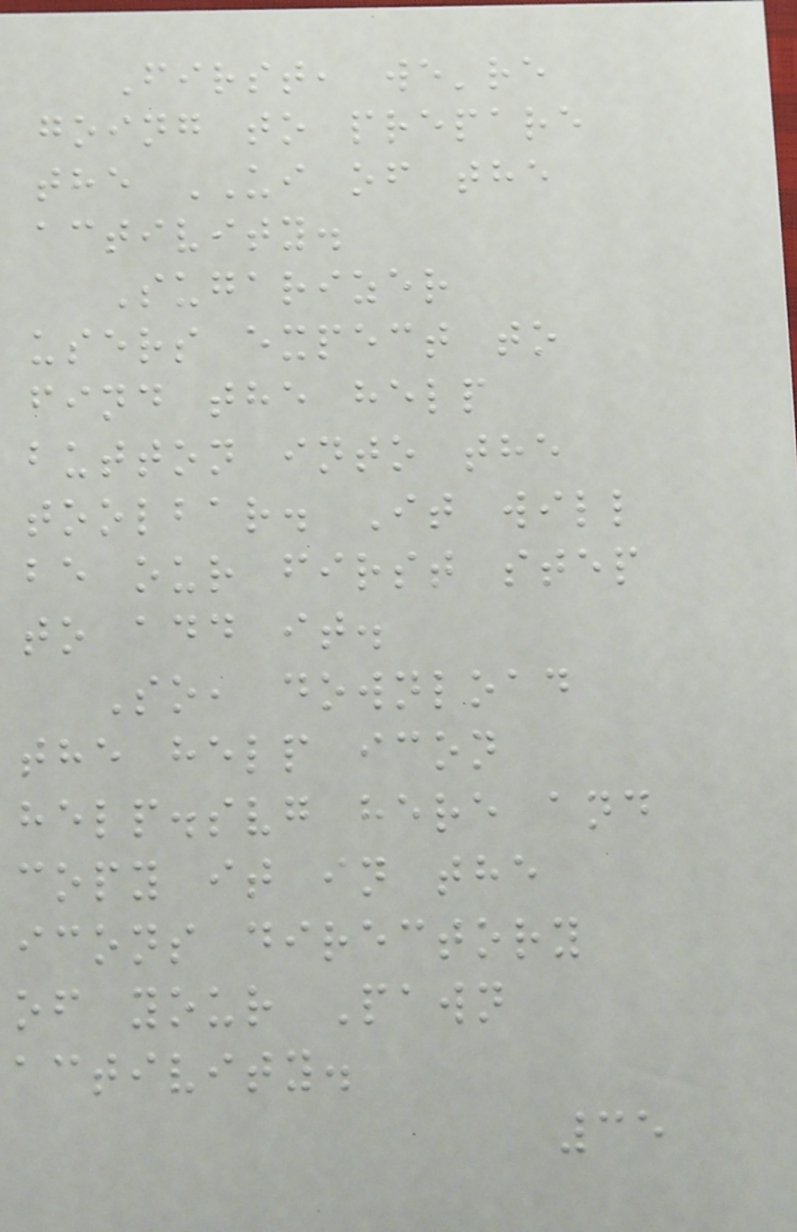First, we're
going to prepare
the UI of the
activity.
Sugarizer
users expect to
find the help
button into the
toolbar. It will
be our first step
to add it.
So, download
the help icon
help.svg here and
copy it in the
icons directory
of your Pawn
activity.
35
